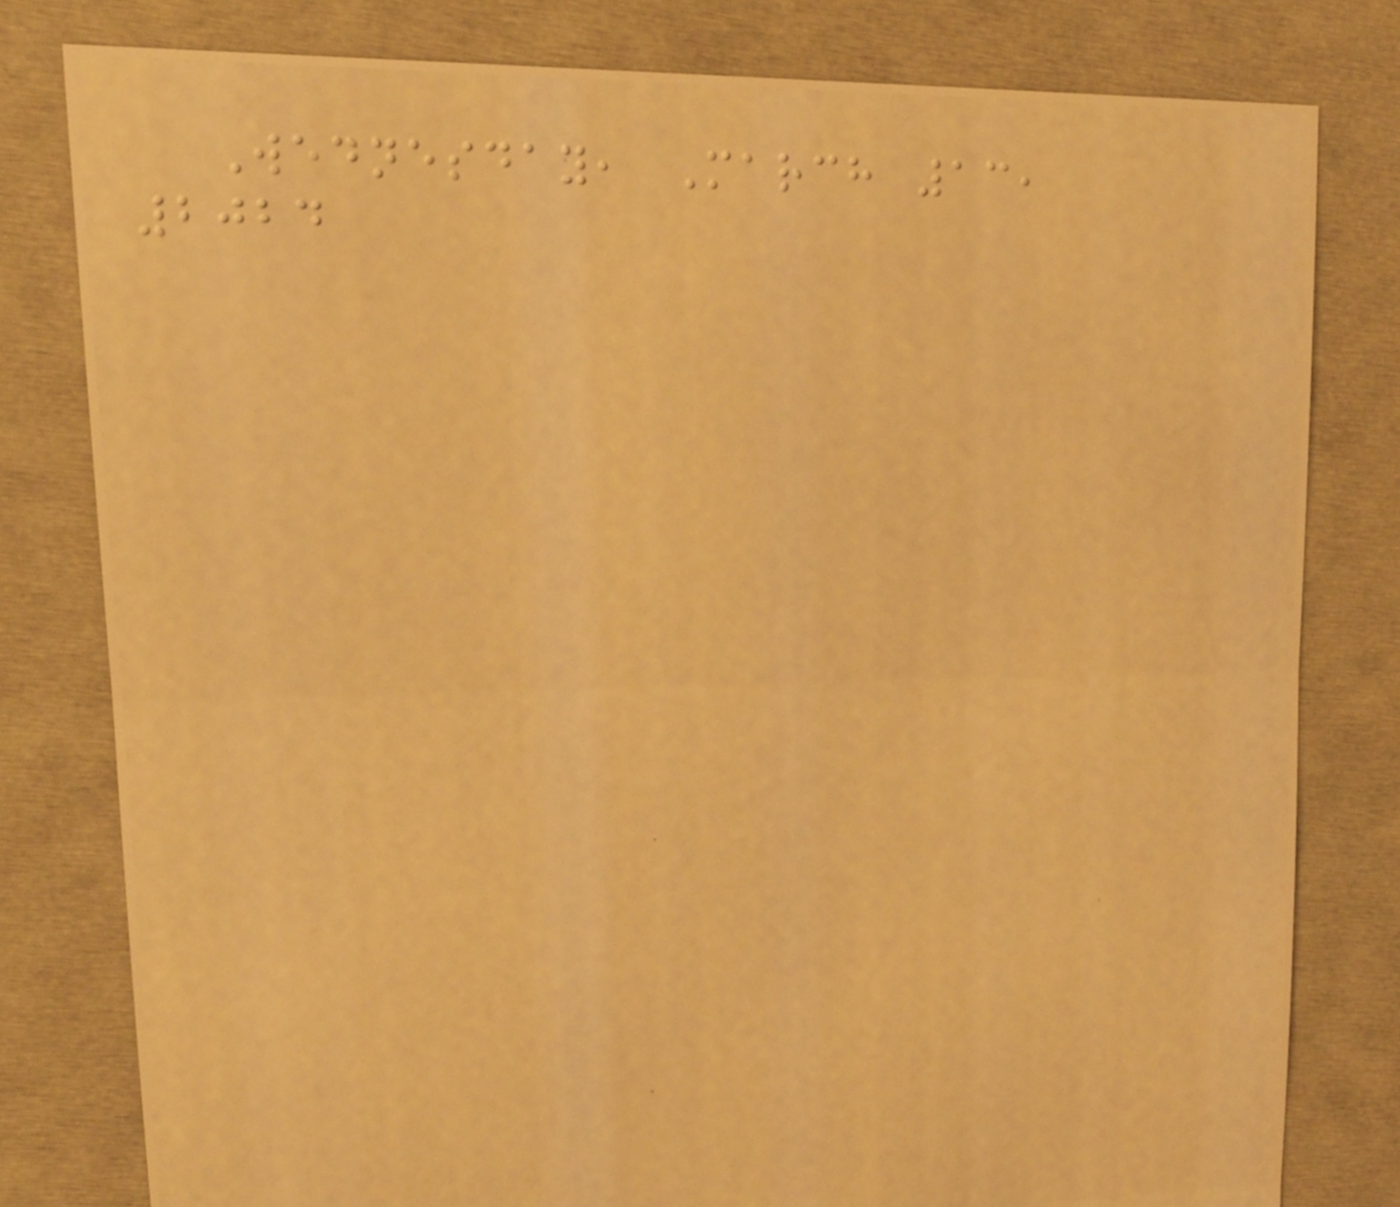Wednesday, March 13,
2024
